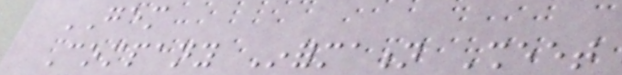GEM
Company Information Sheet
